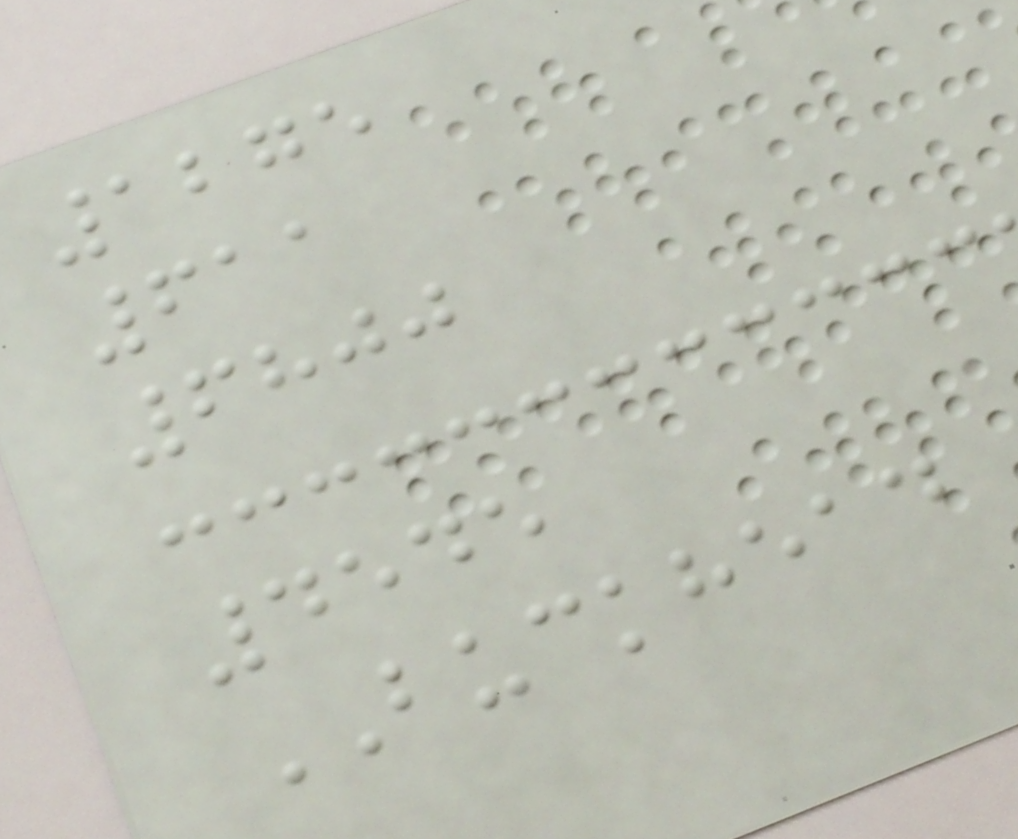1275
611
6800
4545
BUCKHEAD
